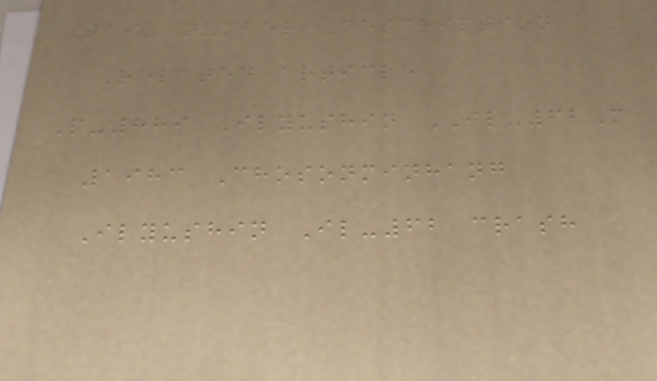Tail number Description
Related article
P-889 Ilyushin IL-62M
1983 Chosonminhang
Ilyushin Il-62 crash
